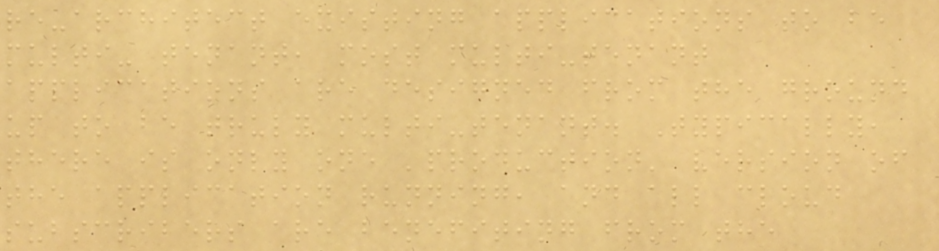re-architect existing applications to be
multi- tenant, most multi-tenant
applications are designed from the ground
up to be truly multi-tenant. Typically,
there is only one 'production' version of
the application running, and all cloud
subscribers are benefiting from the
